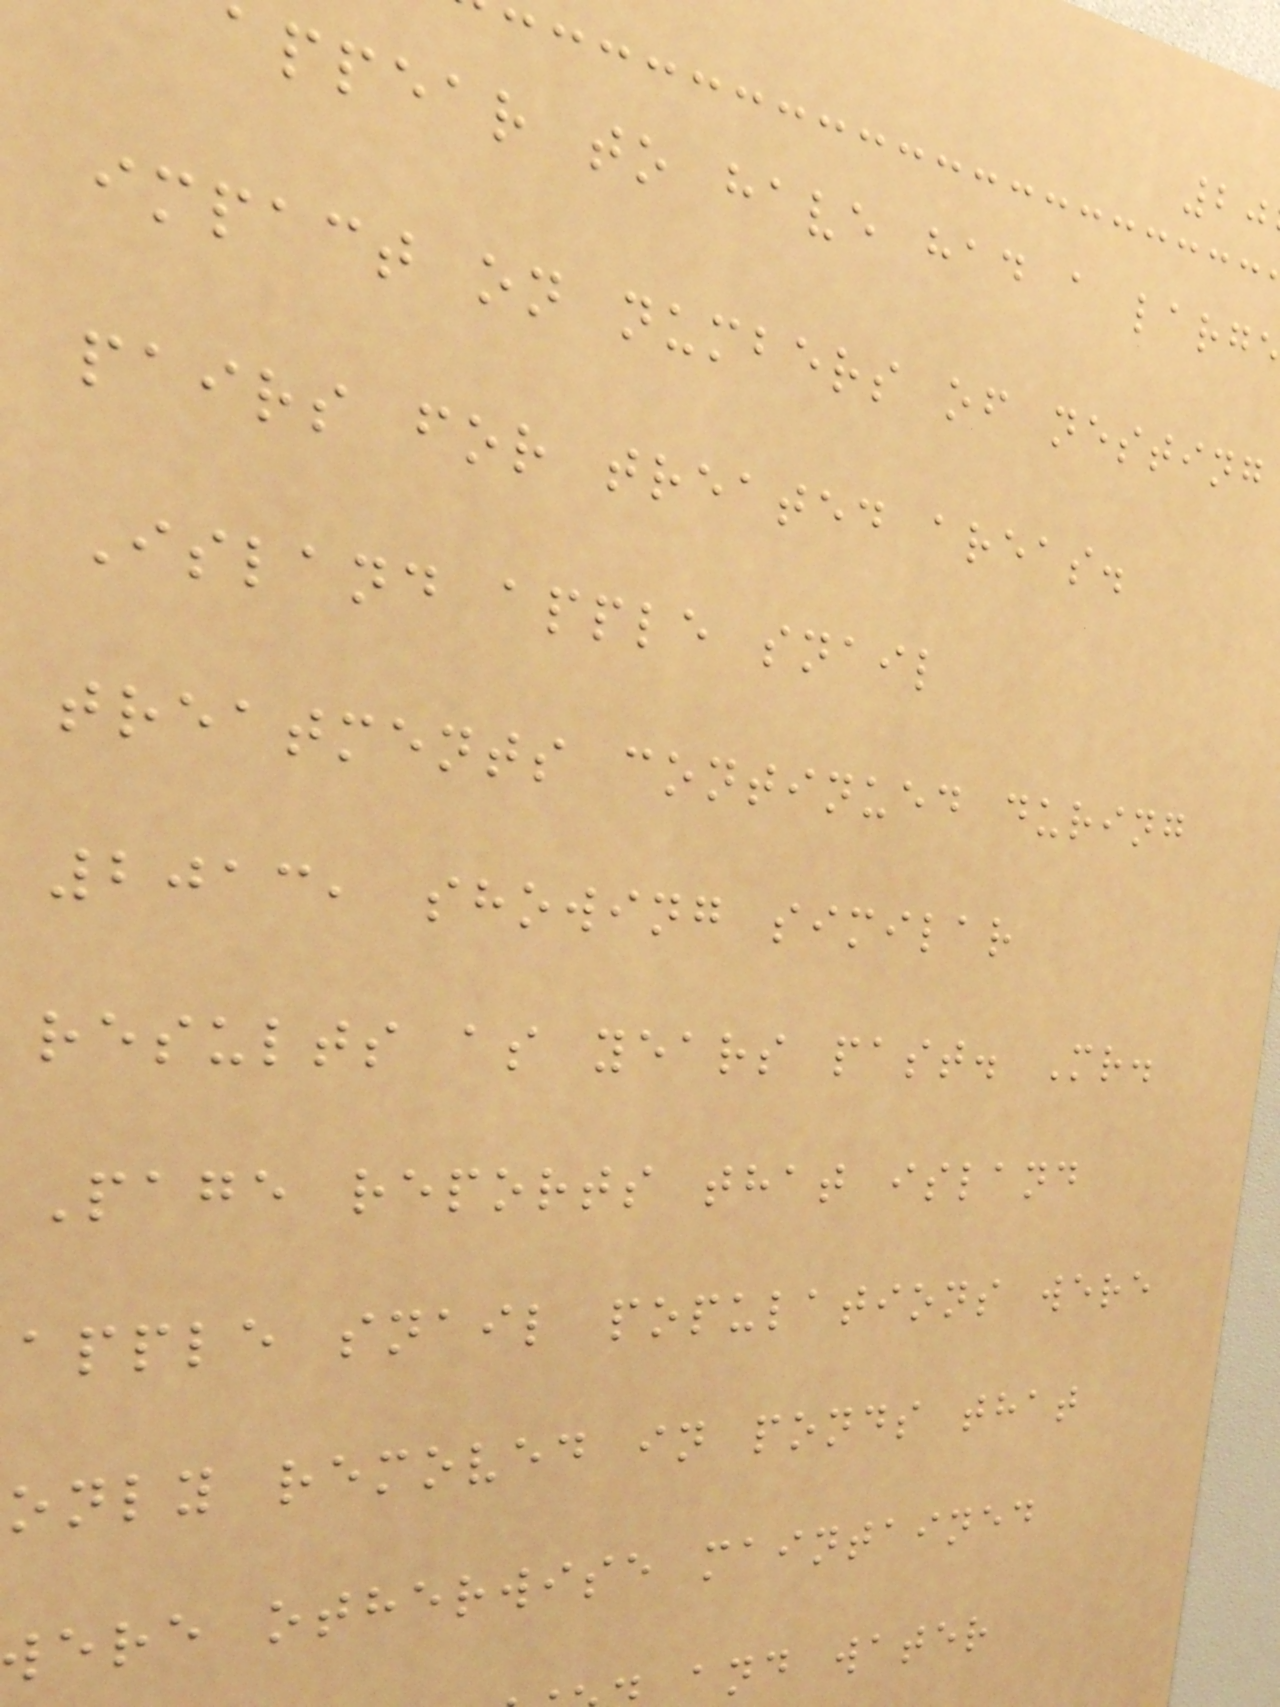appear to have had a larg
impact on numbers of nesting
pairs for treated areas.
Island apple snail
treatments continued during
2013, showing similar
results as years past. Mr.
Page reports that island
apple snail populations were
only removed in ponds that
ere otherwise maintained
and water
